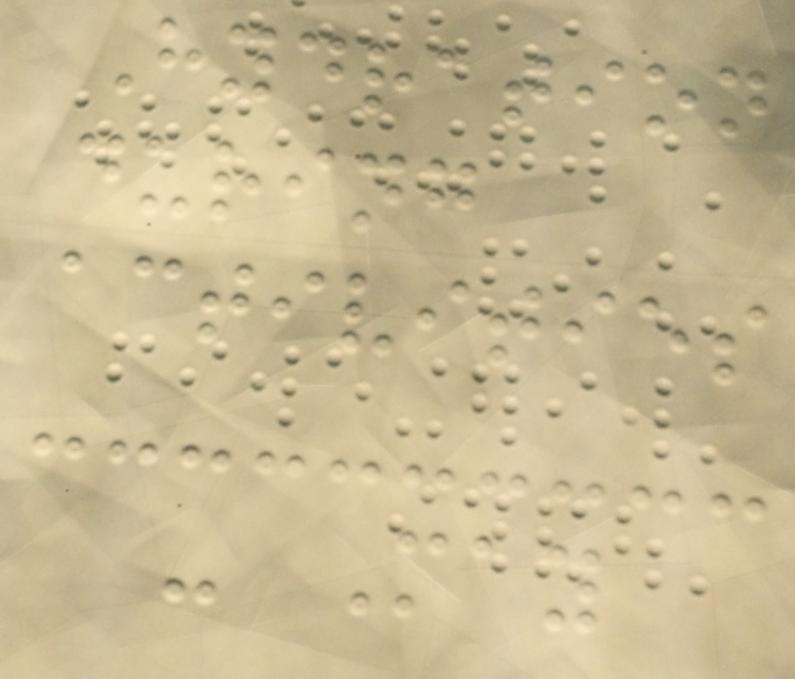Hydration
during
activities
- May
